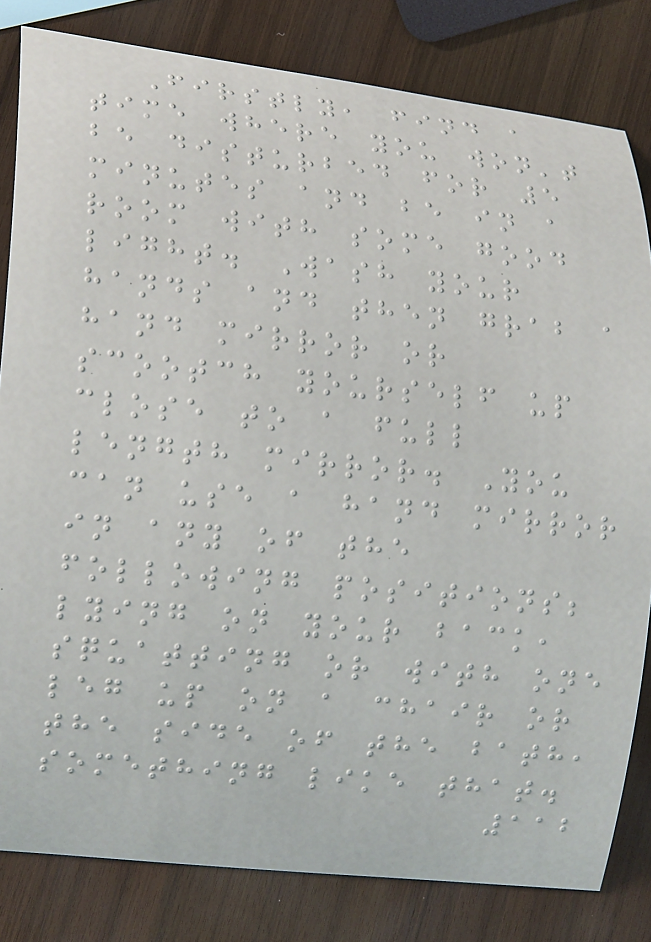Firstly, find a
time where you won't
be disturbed for 5
minutes and be in a
room with some good
light. Wash your
hands and then grab a
hand mirror or
scootch yourself up
close to a full
length mirror. You
can use a hand mirror
in any of the
following positions;
lying on your back,
squatting or with one
leg up on a chair or
the side of the bath,
something like that.
112
